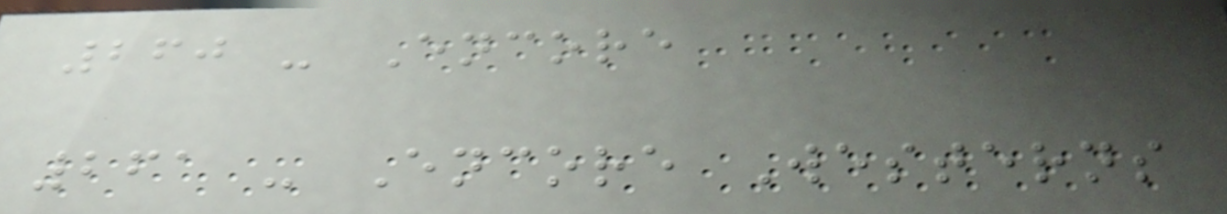260 - Encore
261 - Encore Westerns
